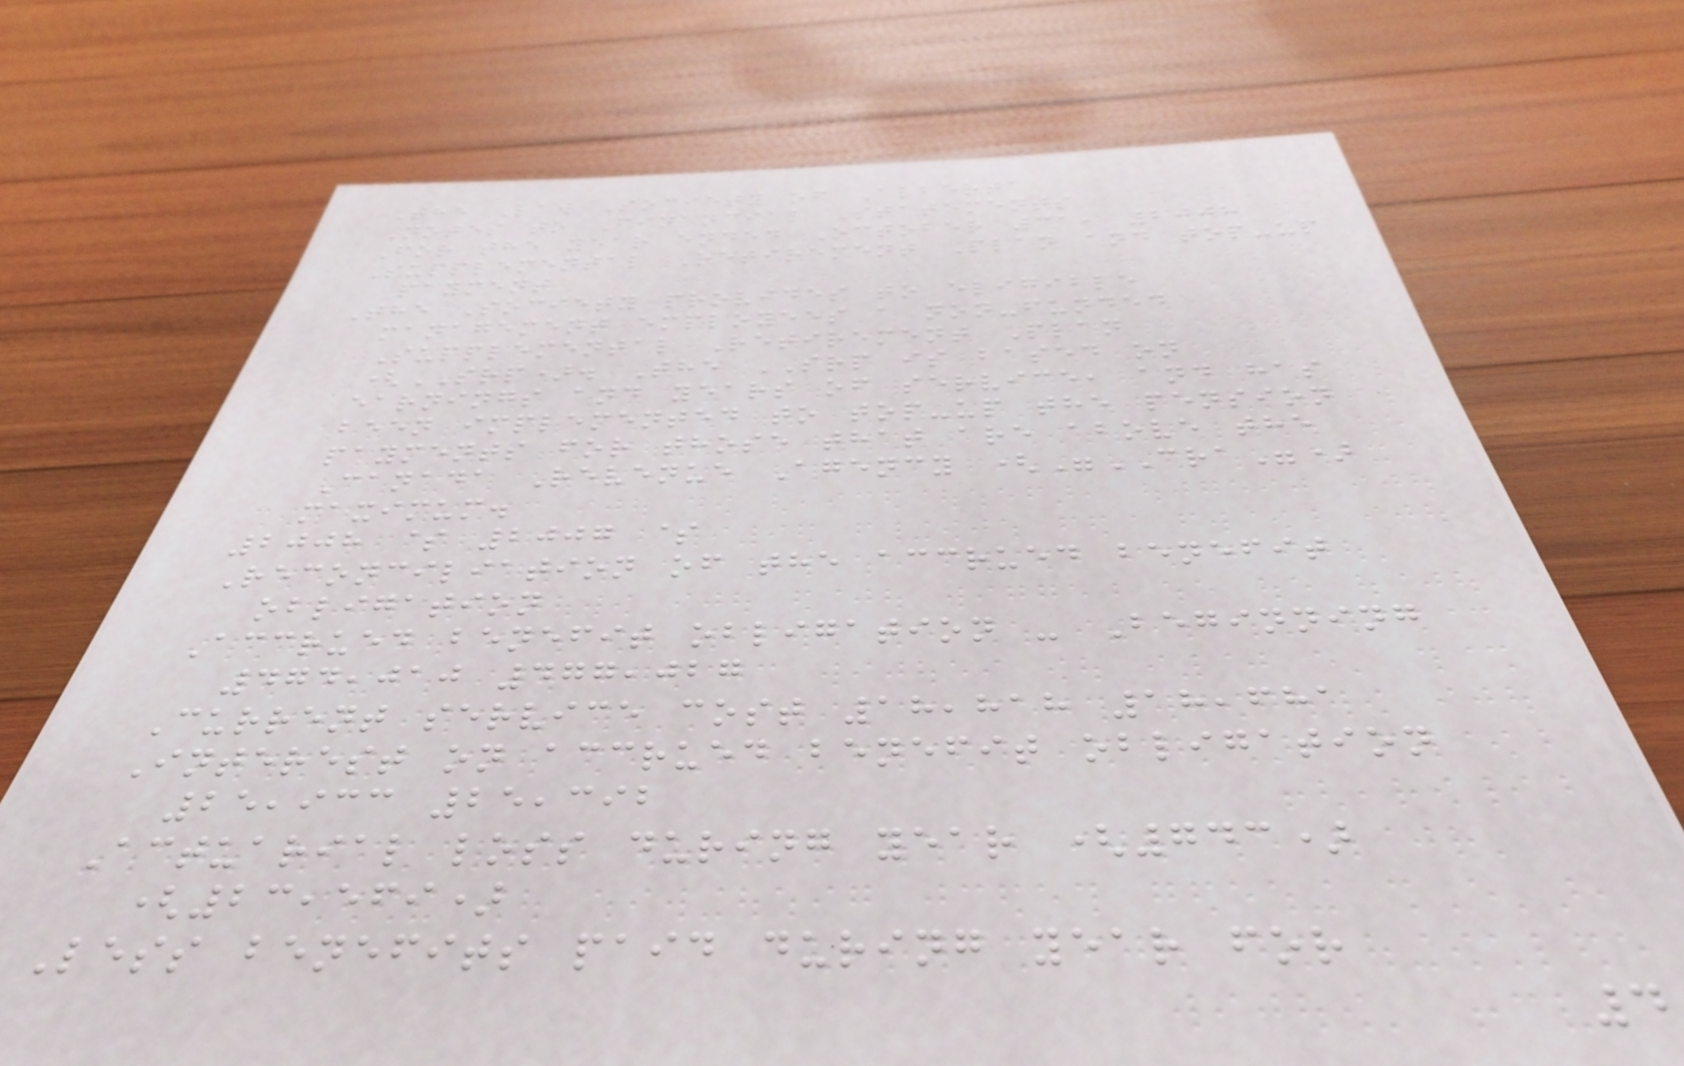The Law Society of Alberta
Notes to Financial Statements
For the year ended October 31, 2008
Supplemental Retirement Plan and top-up
payment
The Society provides to eligible
management employees a non-funded
Supplemental Retirement Plan
(SRP). The SRP is based on
earnings and years of service, and has
been implemented to top-up the pension
payments for those that are above the
Canada Revenue Agency ("CRA")
maximum.
2008 $ 2007 $
Reconciliation of the accrued benefit
obligation
Accrued benefit obligation - Beginning
474,010 477,027
Current service cost 18,818 18,681
Interest on accrued benefit obligation
25,933 25,392
Actuarial loss during year (743)
(23,569)
Less benefits paid during year for
4
